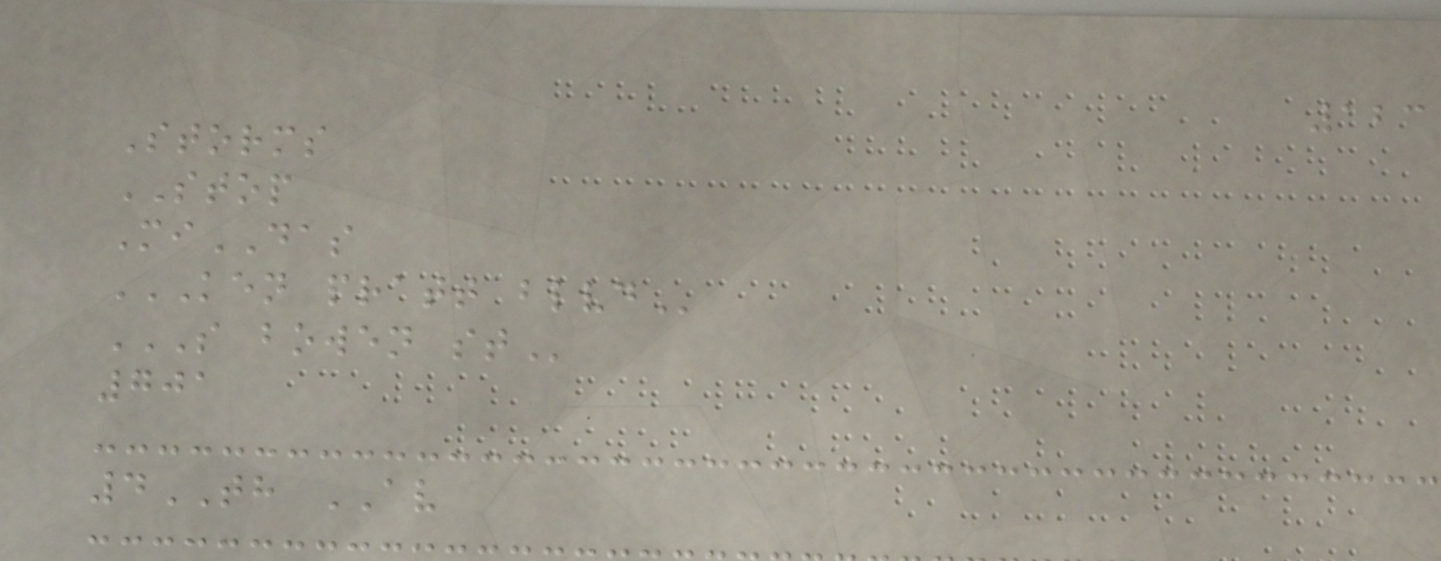123
Storms
STOP
MiDAS
KEN PRATT BLVD
S BOWEN ST
701
4TH AV
